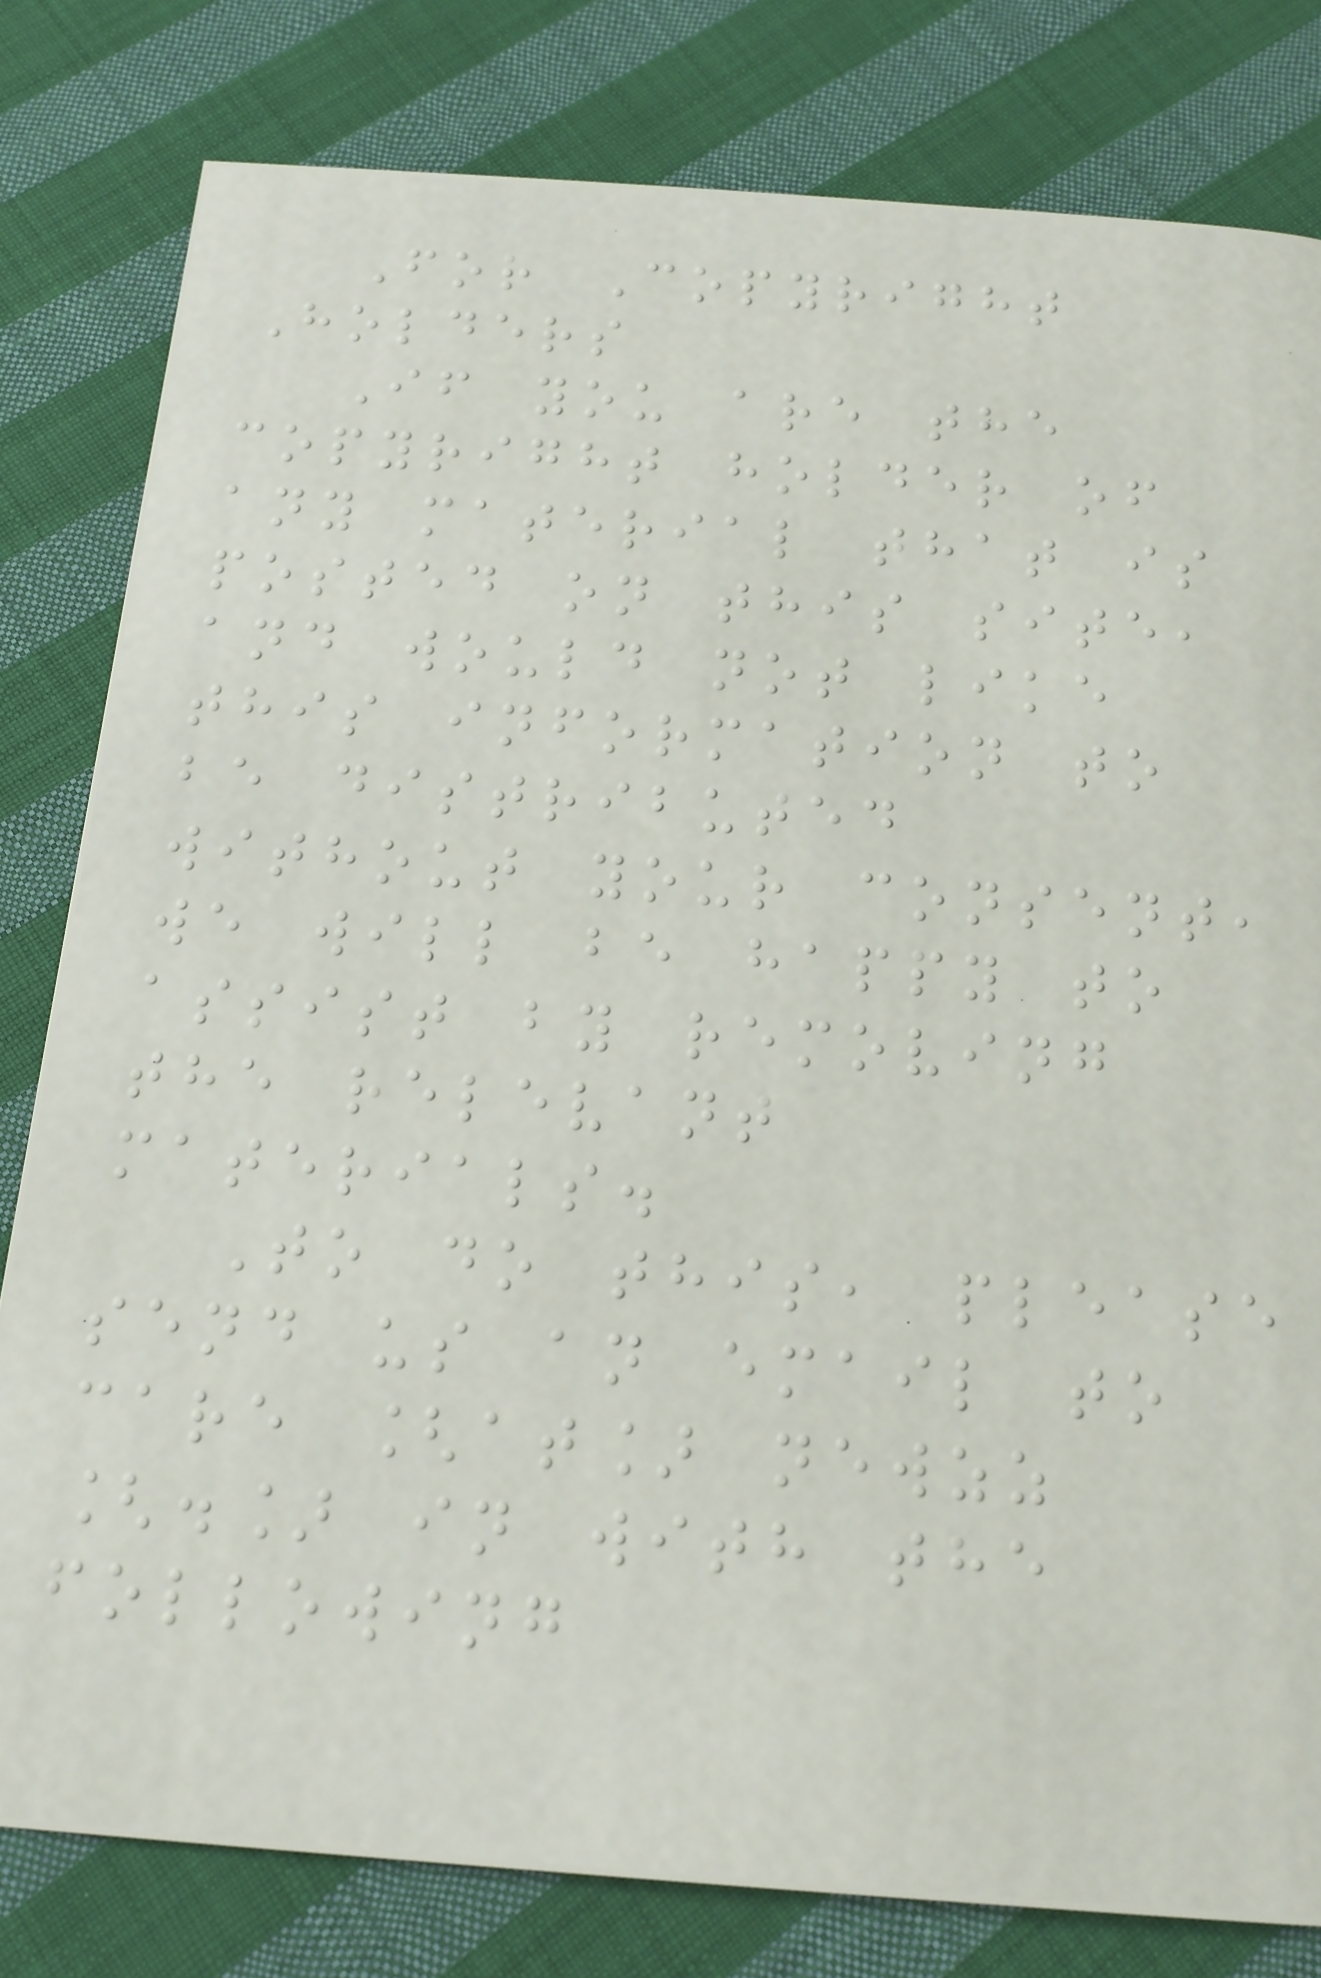For Copyright
Holders
If you are the
copyright holder of
any material that is
posted on this site,
and would not like
this information to
be distributed
without your consent,
we will be happy to
assist by removing
the relevant
materials.
To do this, please
send us an email to
care [at] newzz
[.] in with the
following
